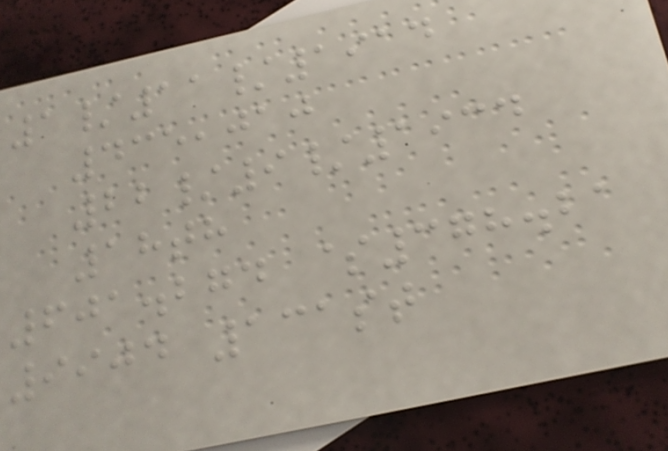1/11/1914
435,010
22/9/1934
18th
601.274 $378.21
9904 131st
